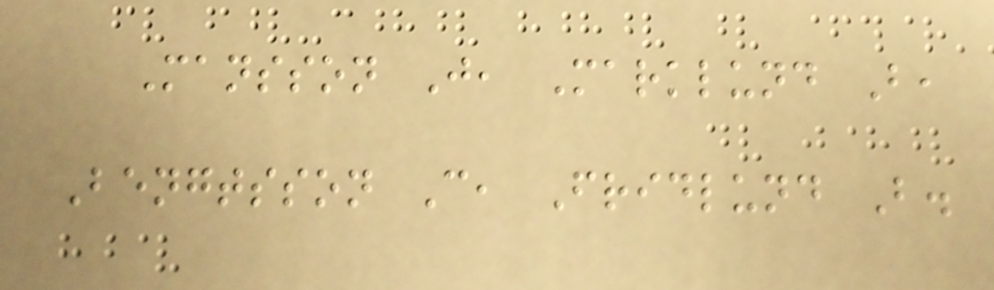Mansson J, Marklund B,
Bengtsson C, Fridlund B.
